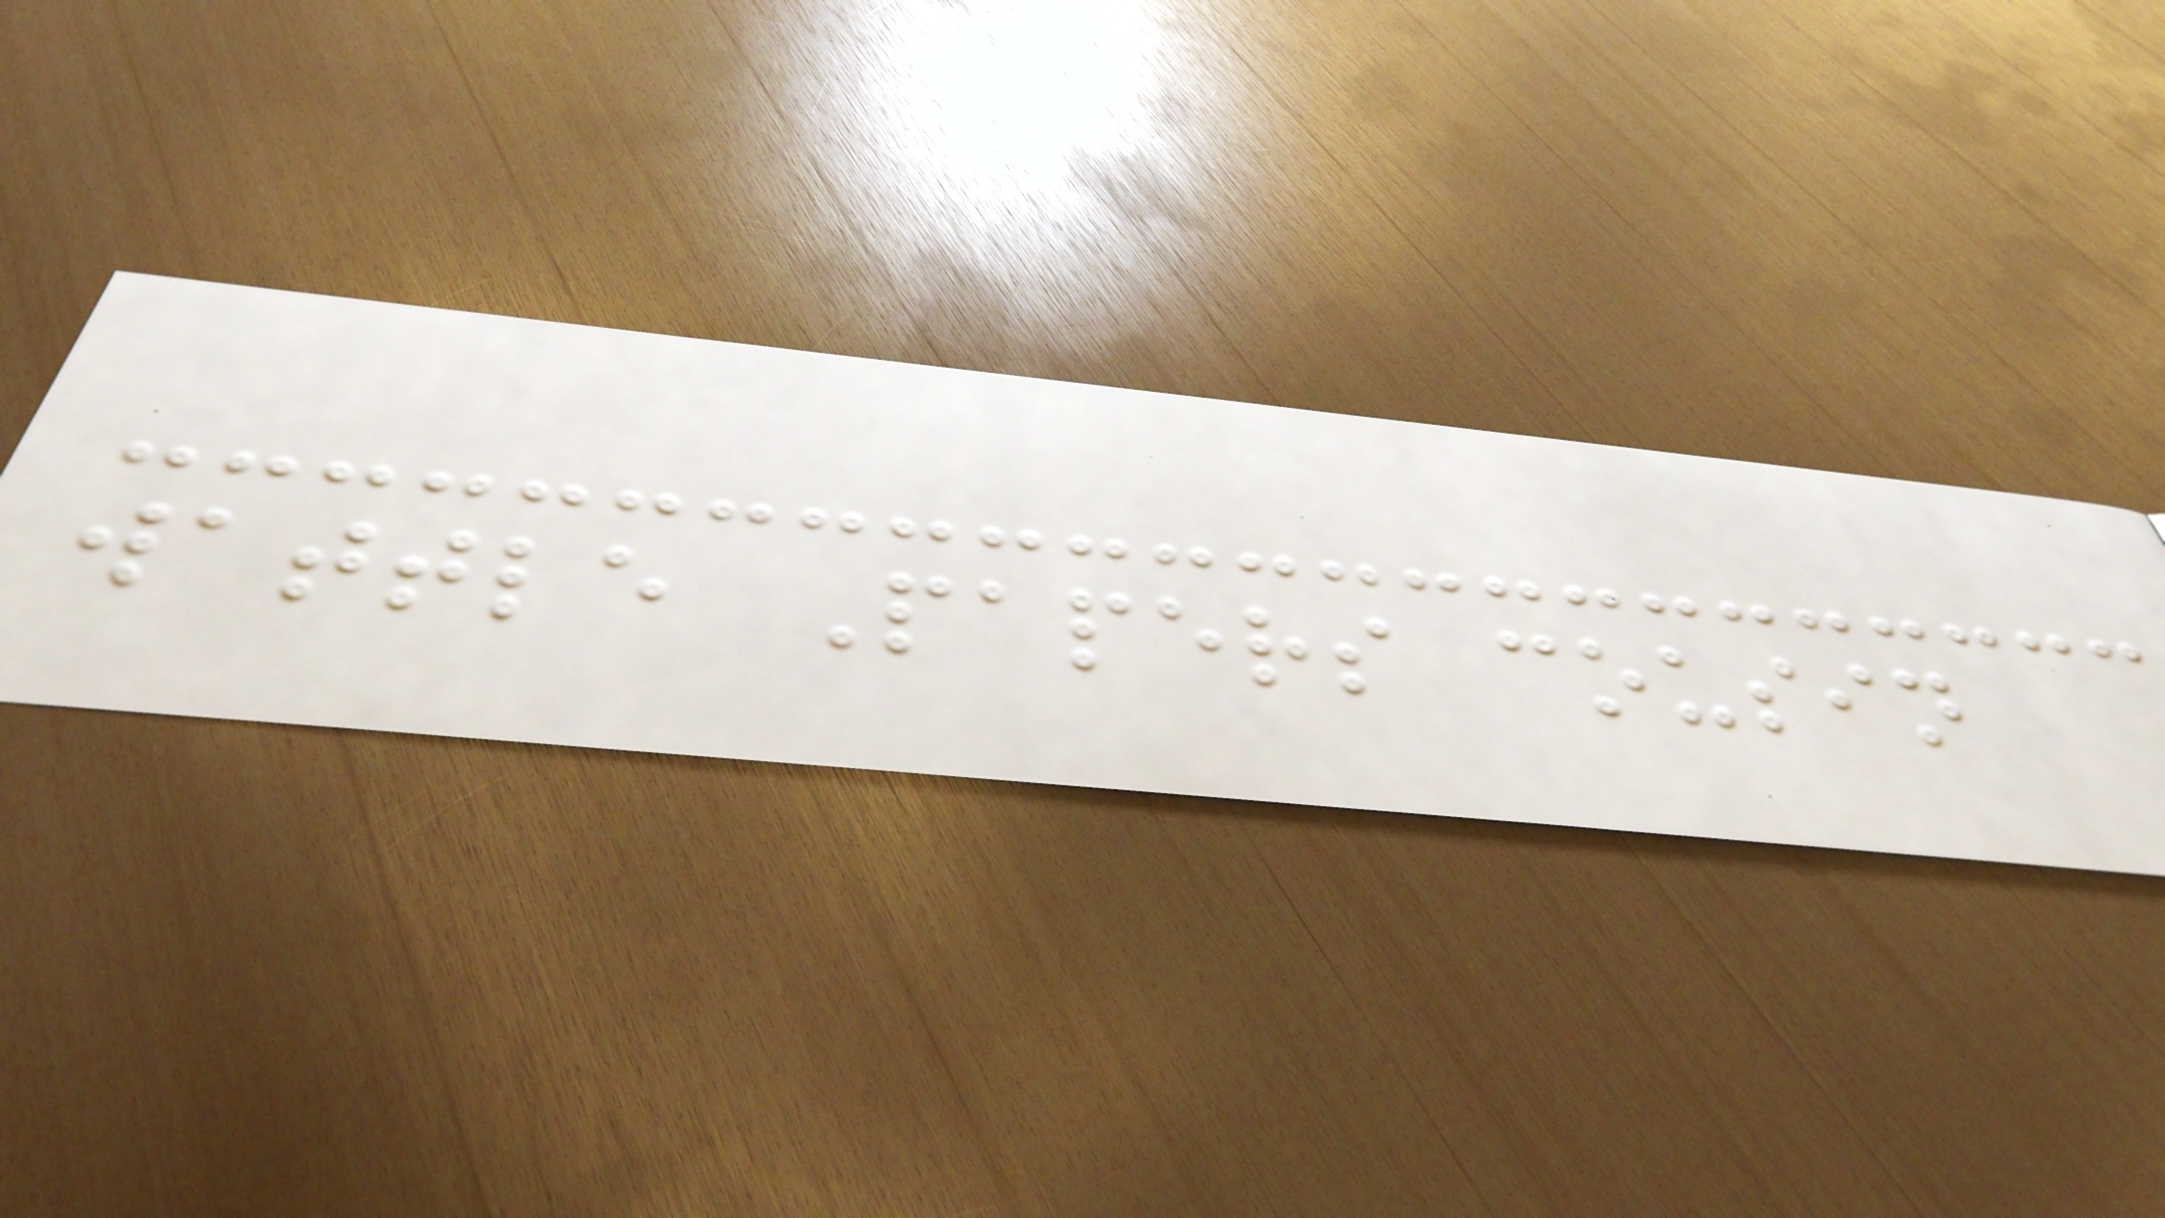wattle Papers cousin
